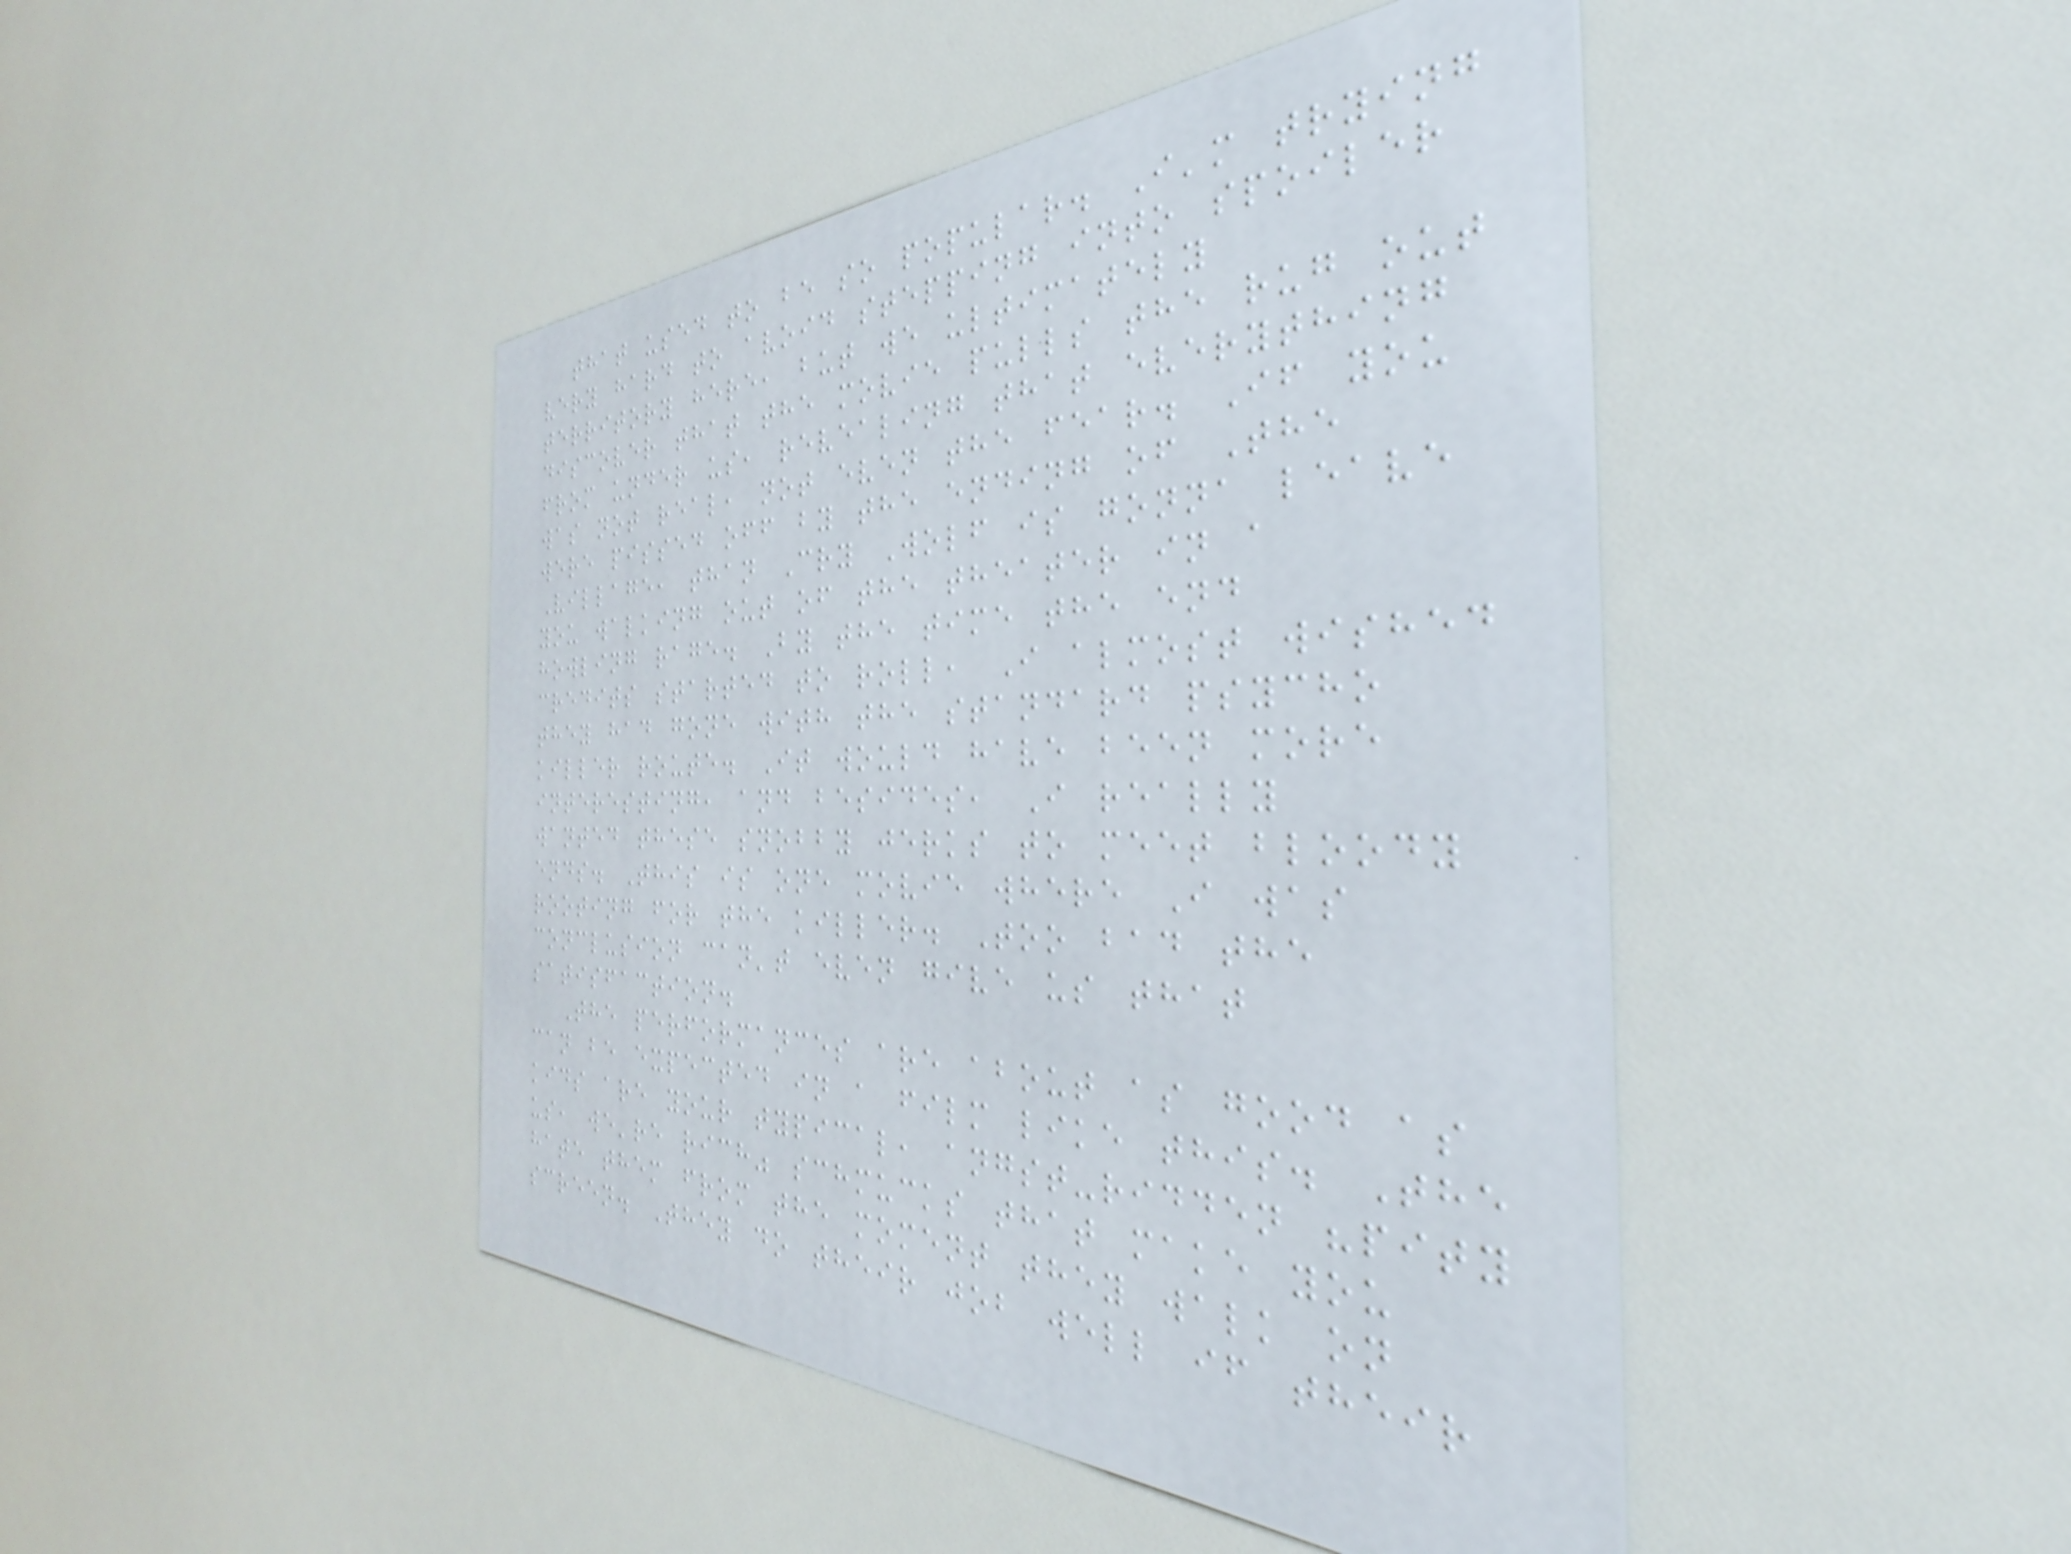that used to be so popular. I'm trying
very hard to avoid stepping into spoiler
territory here, but we ultimately
discover that the movie pulls the rug out
from under us, revealing that everything
was not real, not even the fear. If you
were pissed off by the ending of The
Village, than Cry Wolf is gonna leave
you walking out of the theater in a
howling rage. By the time the end
credits started to roll, I almost wished
they had gone with the standard psycho
killer route. It would have been more
interesting, and besides, I really
wanted these snobby jerks to meet bloody
ends. This is one movie where I was
rooting for the killer. Too bad the
conclusion can't even give us that
satisfaction.
The performances are about as good as
can be expected in a film like this. The
kids are your typical, angst-ridden "pity
us, we're rich" schmucks that make you
hate them from the moment they walk on
screen. They do their job well if their
